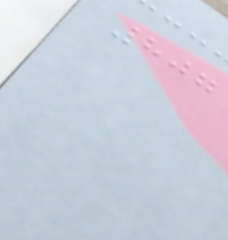807
